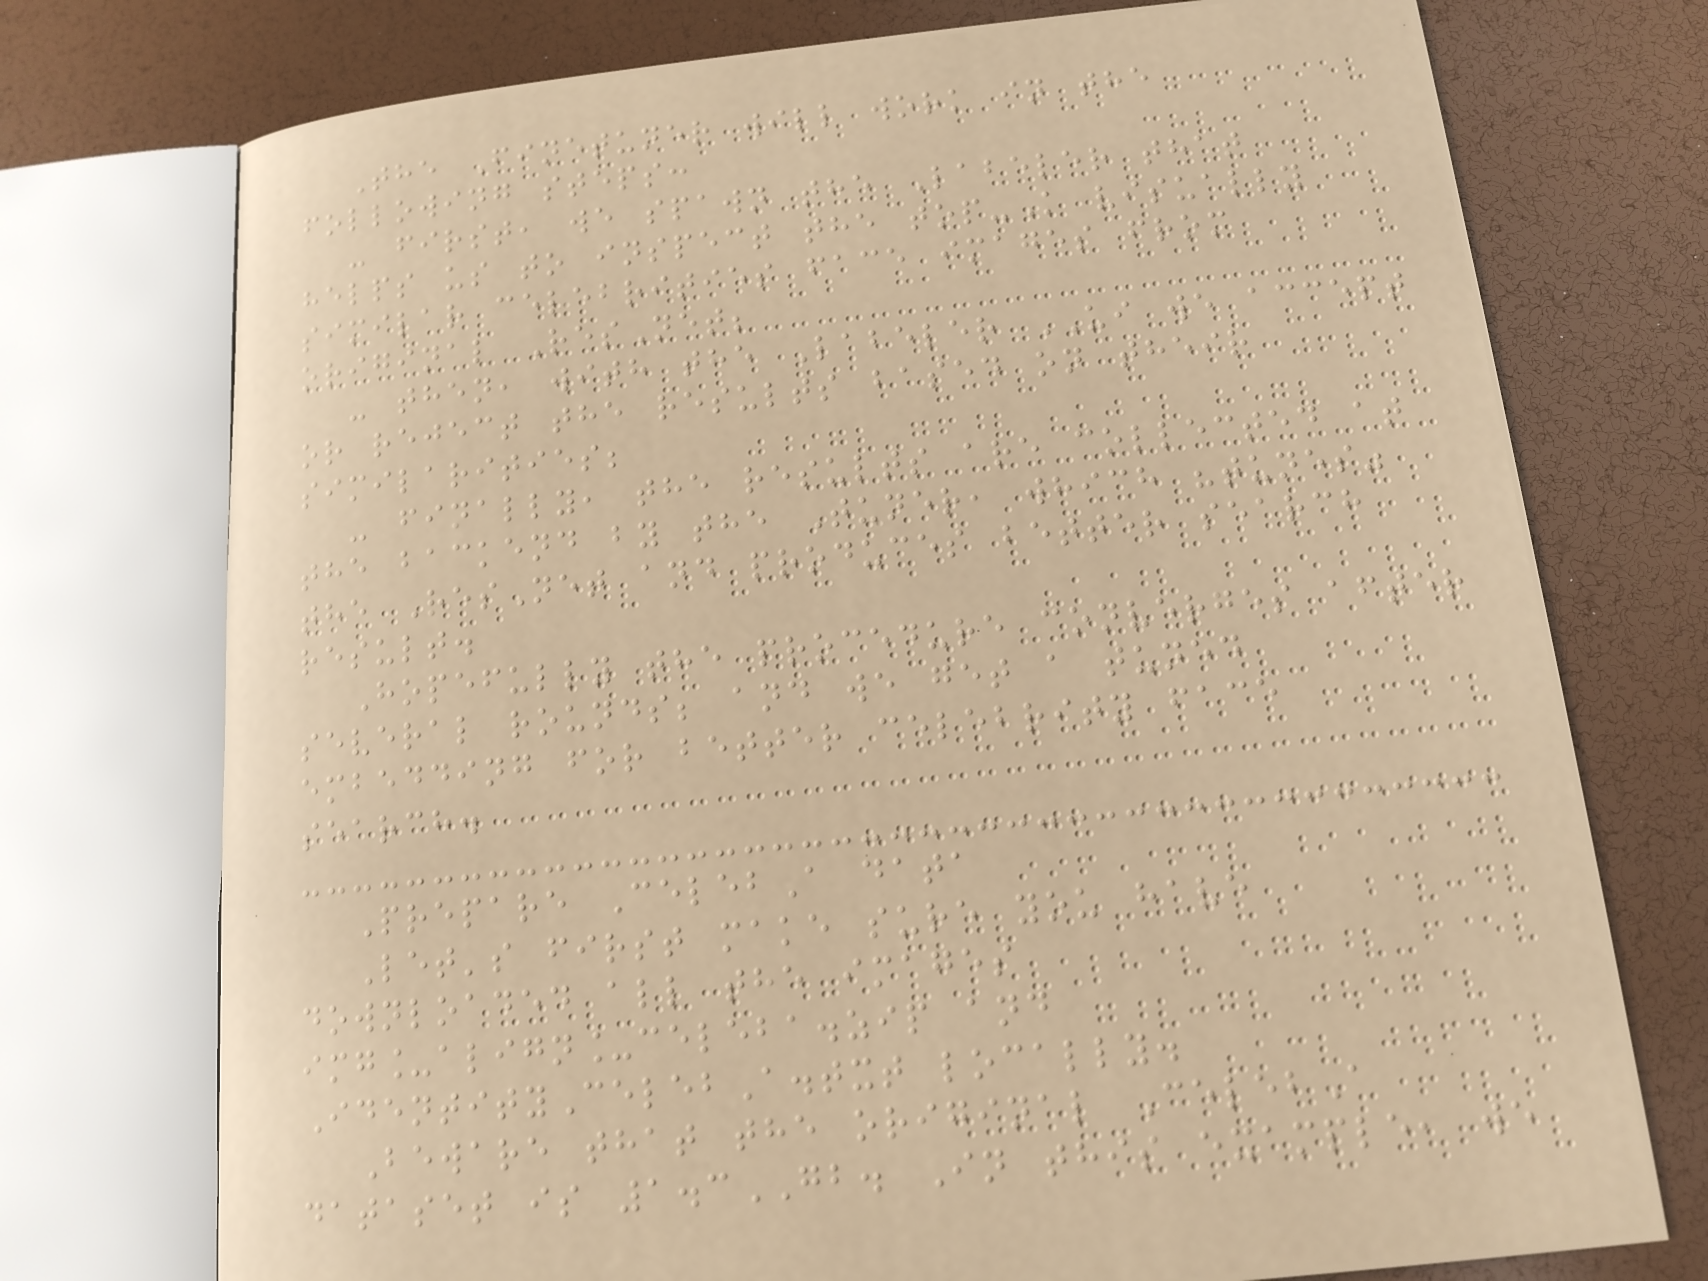The Finetuner will work in the
following steps:
- first, we spawn the Labeler that
helps us to inspect the top-K visually
similar celebrities face images from
original ResNet;
- then, with the Labeler UI we accept
or reject the results based on their
similarities;
- finally, the results are collected at
the backend by the Tuner, which "tunes"
the ResNet and produces better search
result.
Hopefully the procedure converges after
several rounds; and we get a tuned
embedding for better celebrity face
search.
Prepare CelebA data
Let's first make sure you have
downloaded all the images
img_align_celeba.zip and
IdentityCelebA.txt locally.
Beware that the original CelebA
dataset is 1.3GB. In this example, we
